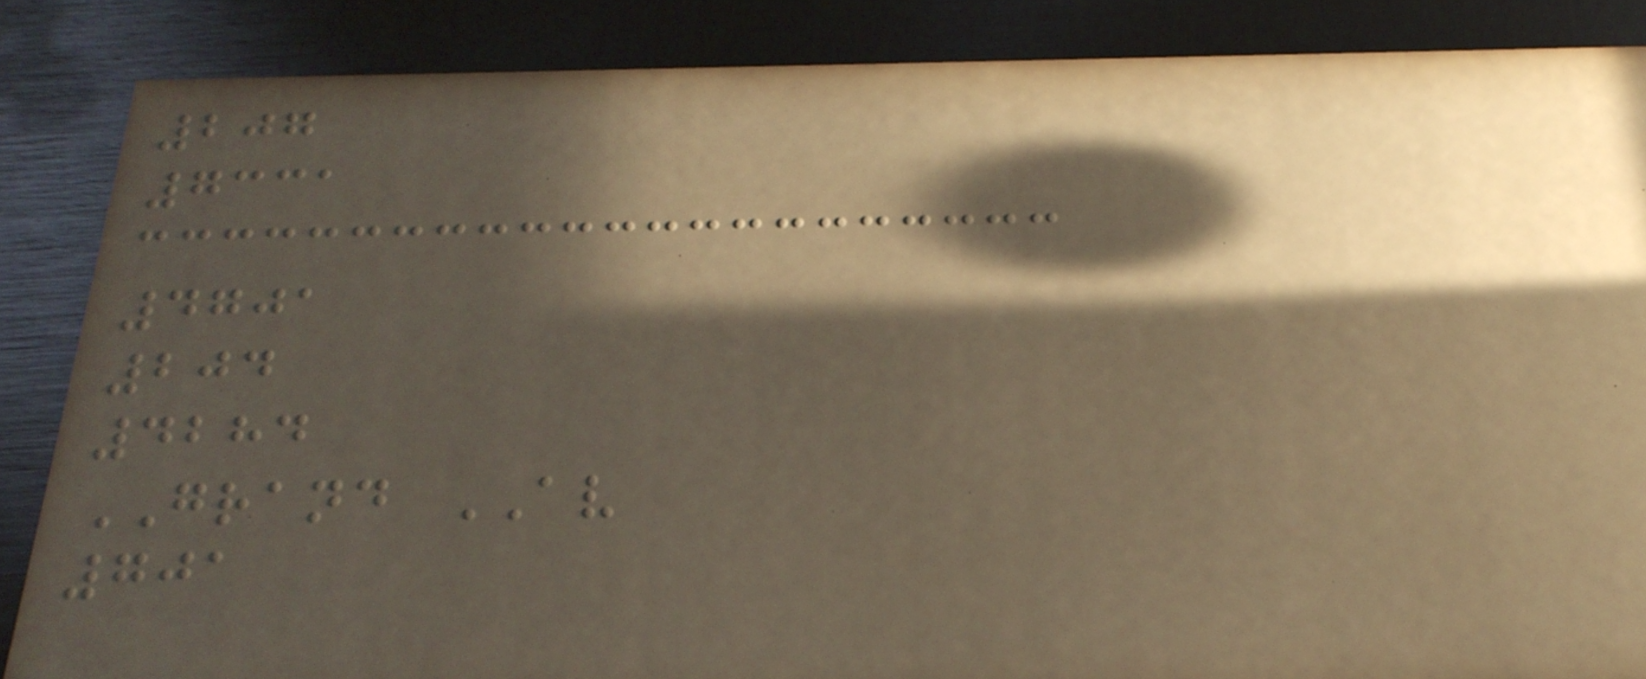207
7331
4701
204
4284
GRAND AV
701
